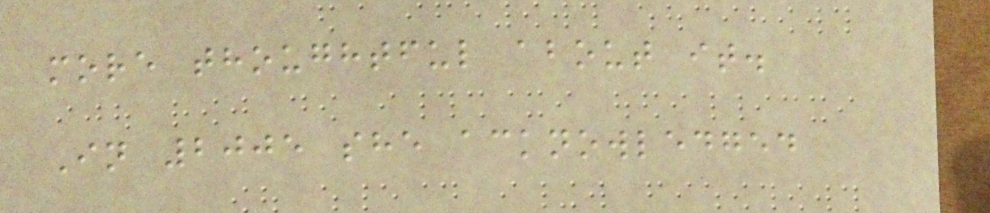more thoughtful about it.
In 2005 she acknowledged
